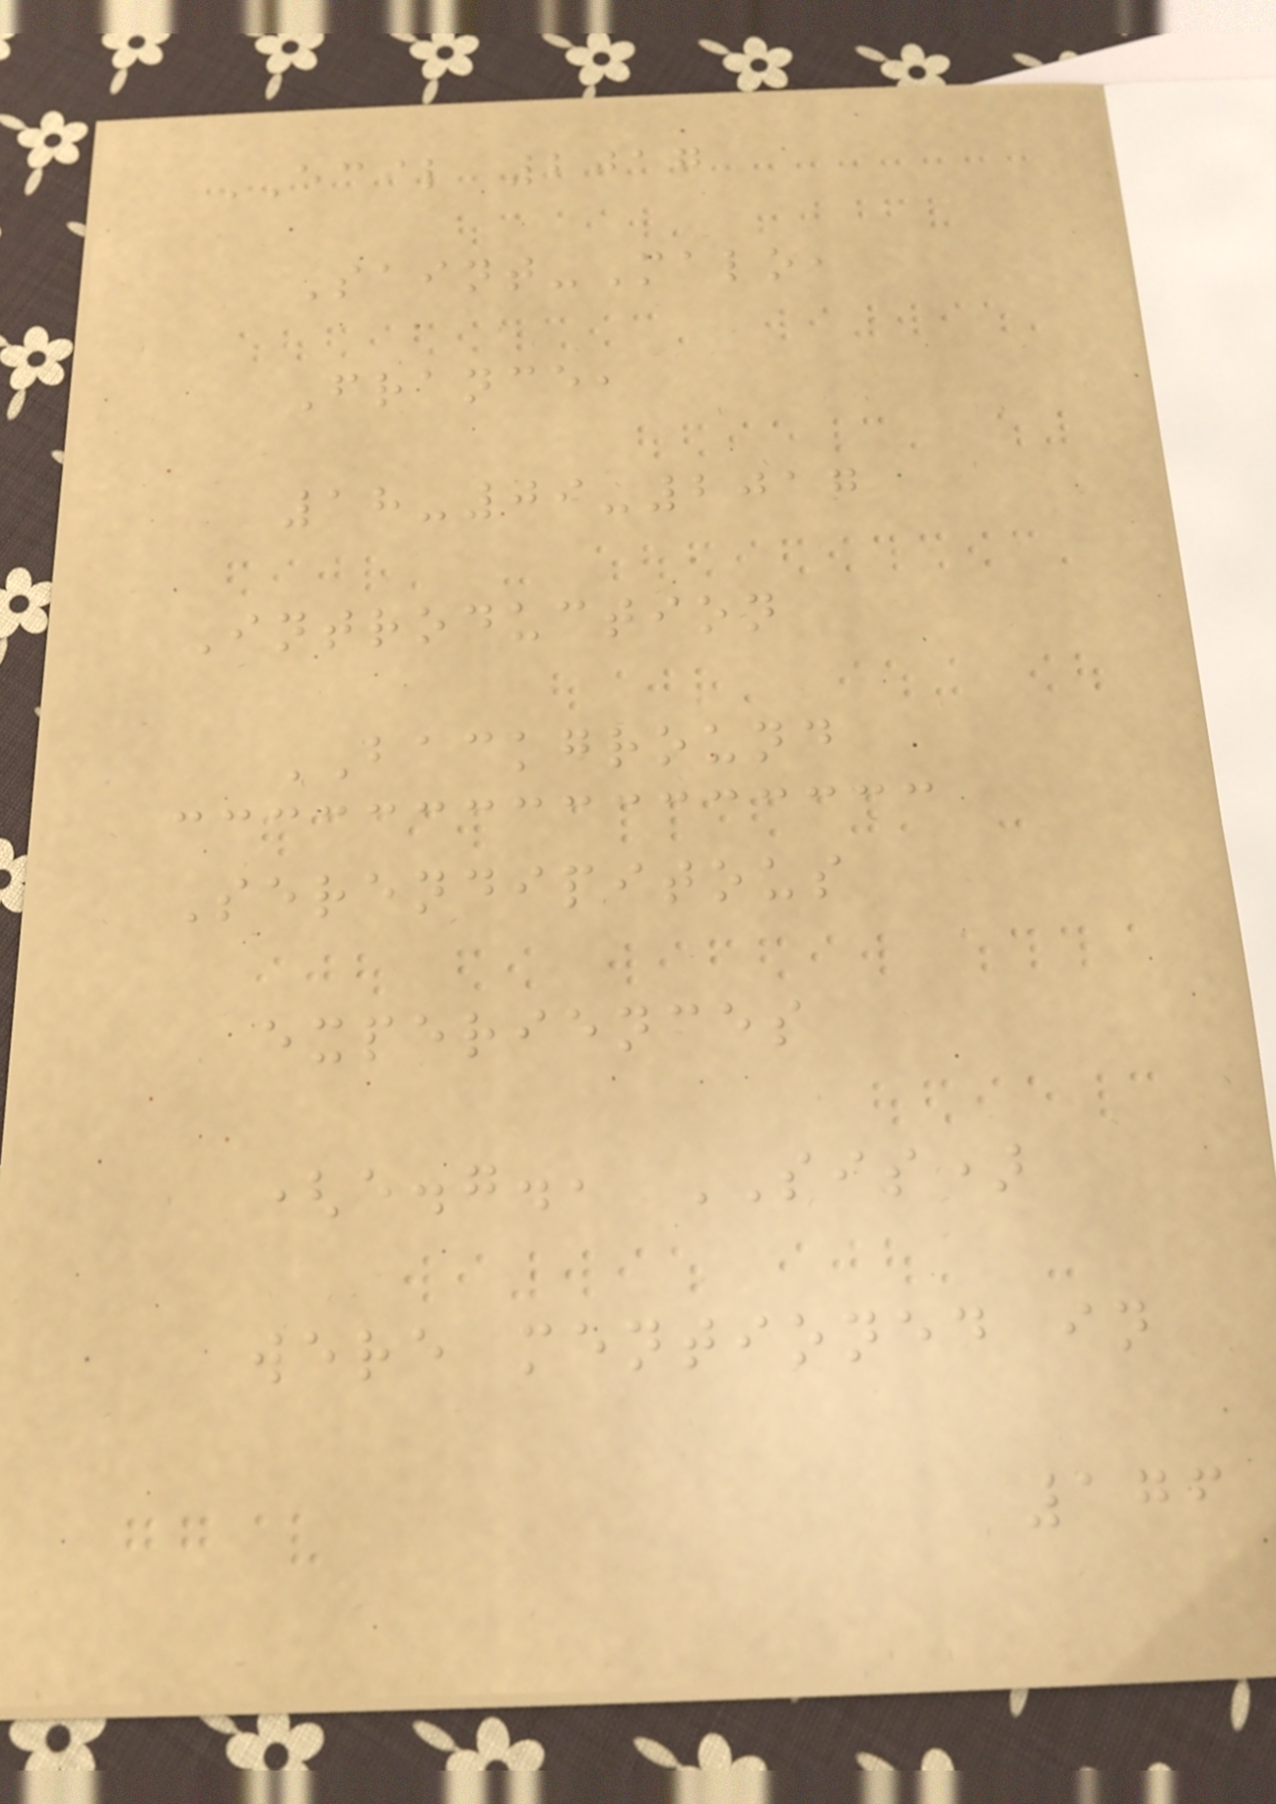ECIL 2017
Saint-Malo,
France,
18-09-2017
Introduction
BACKGROUND
Serendipitous
experiences
(e.g., SIS)
were mentioned in
176
